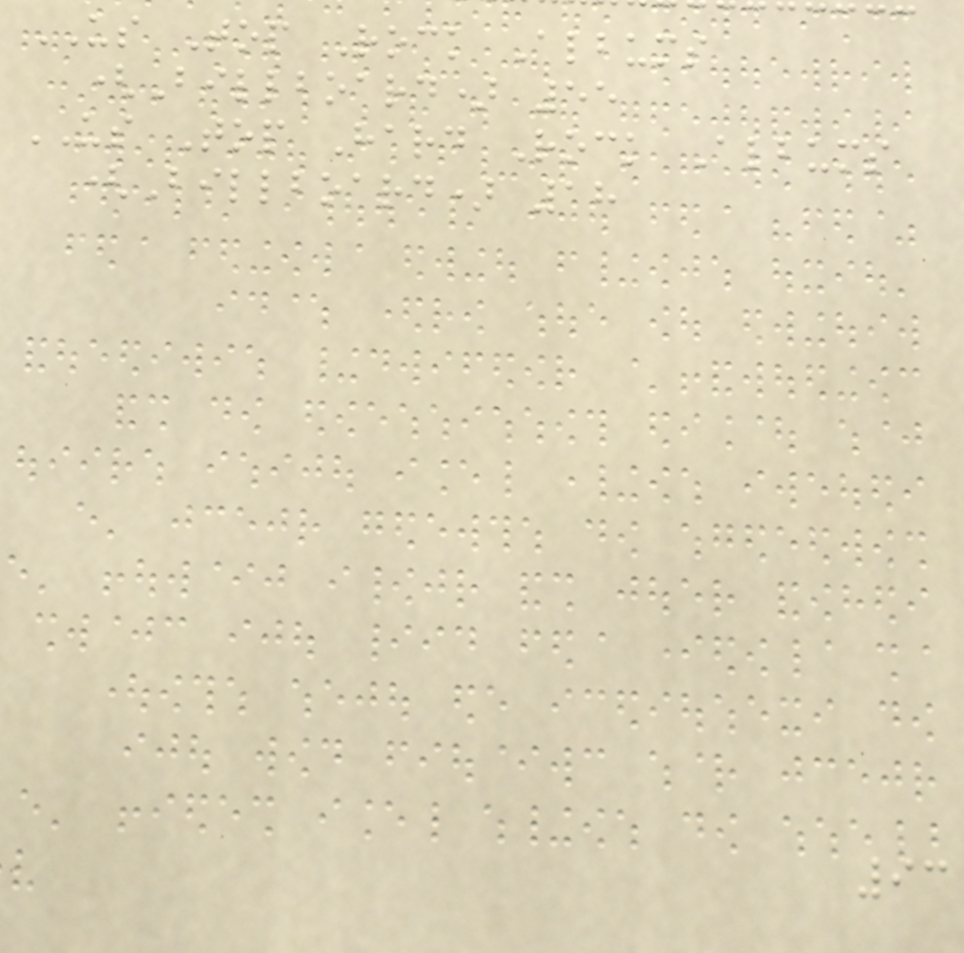US Top Rock Albums
(Billboard) 55
US Top Hard Rock Albums
(Billboard) 18
93
